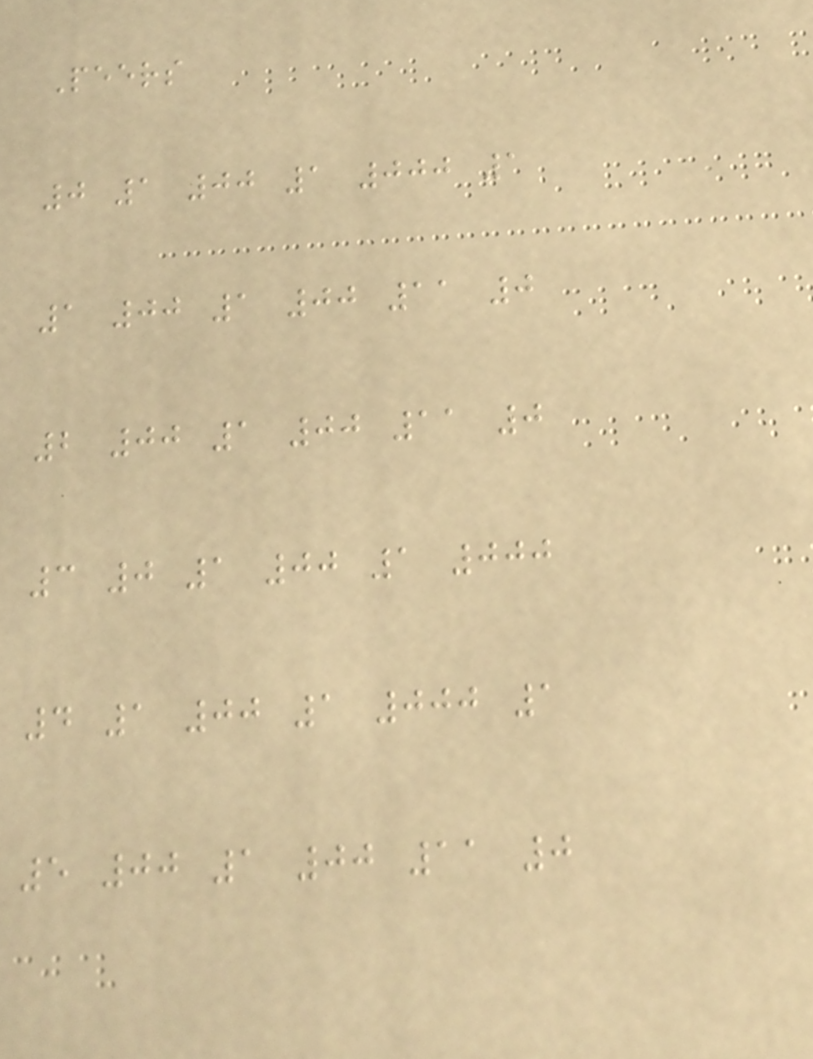Peers
0 1 00 1 000 1
1 00 1 00 11 0
2 00 1 00 11 0
3 0 1 00 1 000
4 1 00 1 000 1
5 00 1 00 11 0
